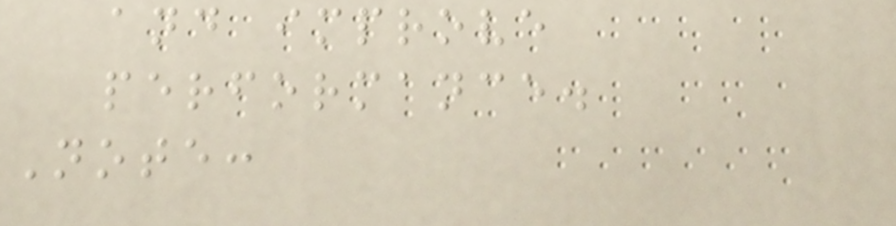and improve
performance.
Note:
